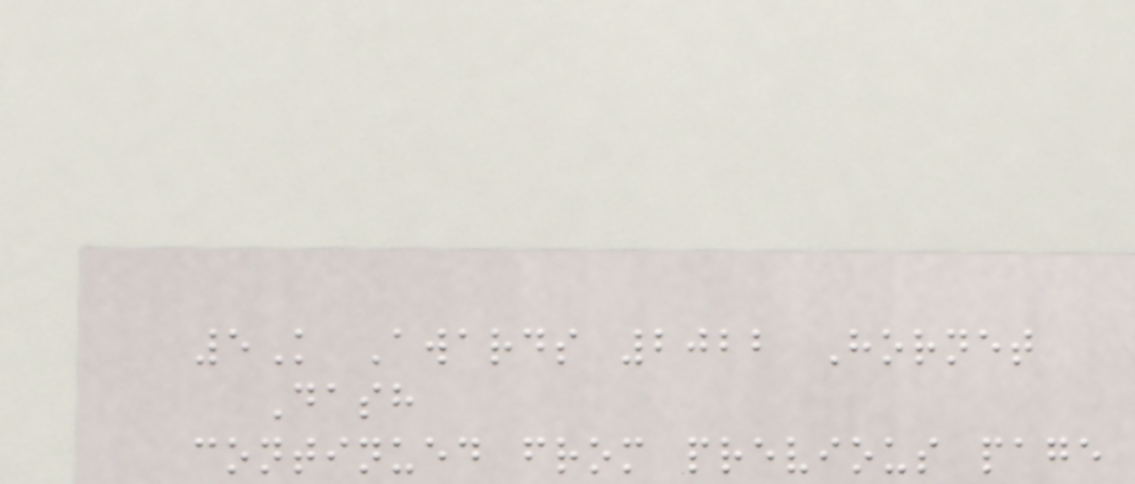5K Awards 2022 Hornet
Dash
continued from previous page
